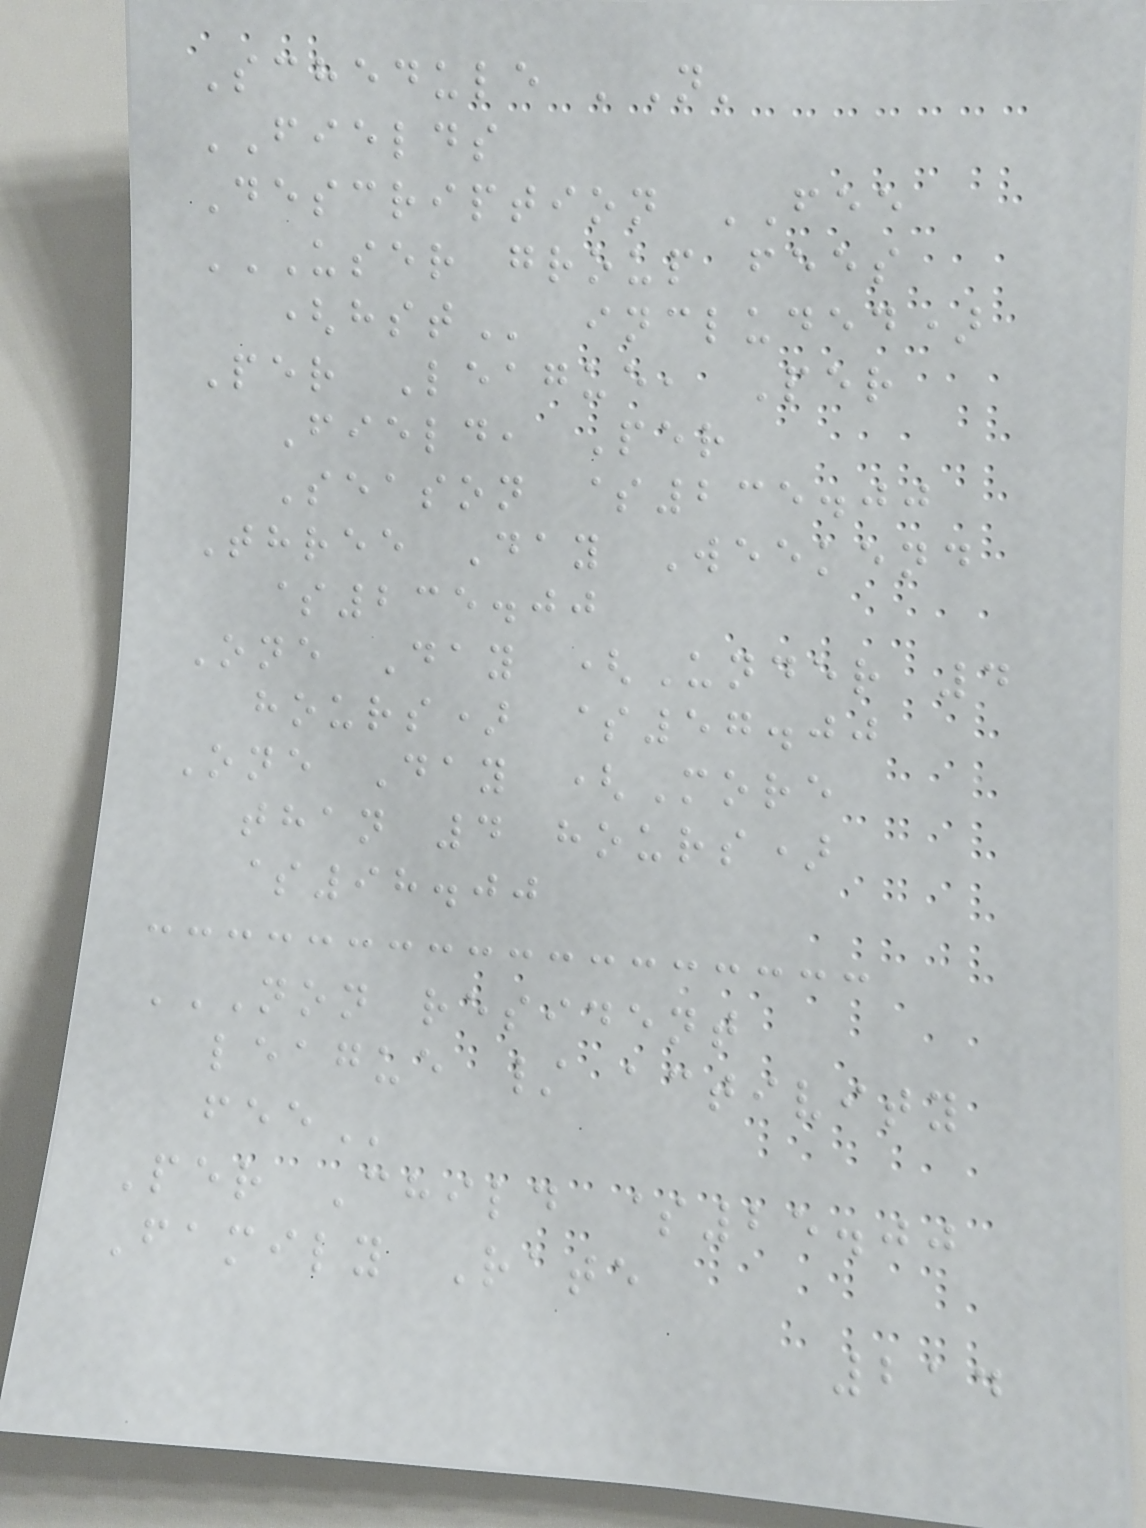Schedule 'N'
FIELDS
Description FEE
USER GROUP FEES
(HST included)
Per League, Per
Field, Per
Season $235.00
Three Day Weekend
$235.00
One Day (Under 4
hours) $57.00
One Day (More
than 4 hours)
$98.00
NON RESIDENT
LEAGUE / ACTIVITY
FEE
Per Child $25.00
Family Rate
214
